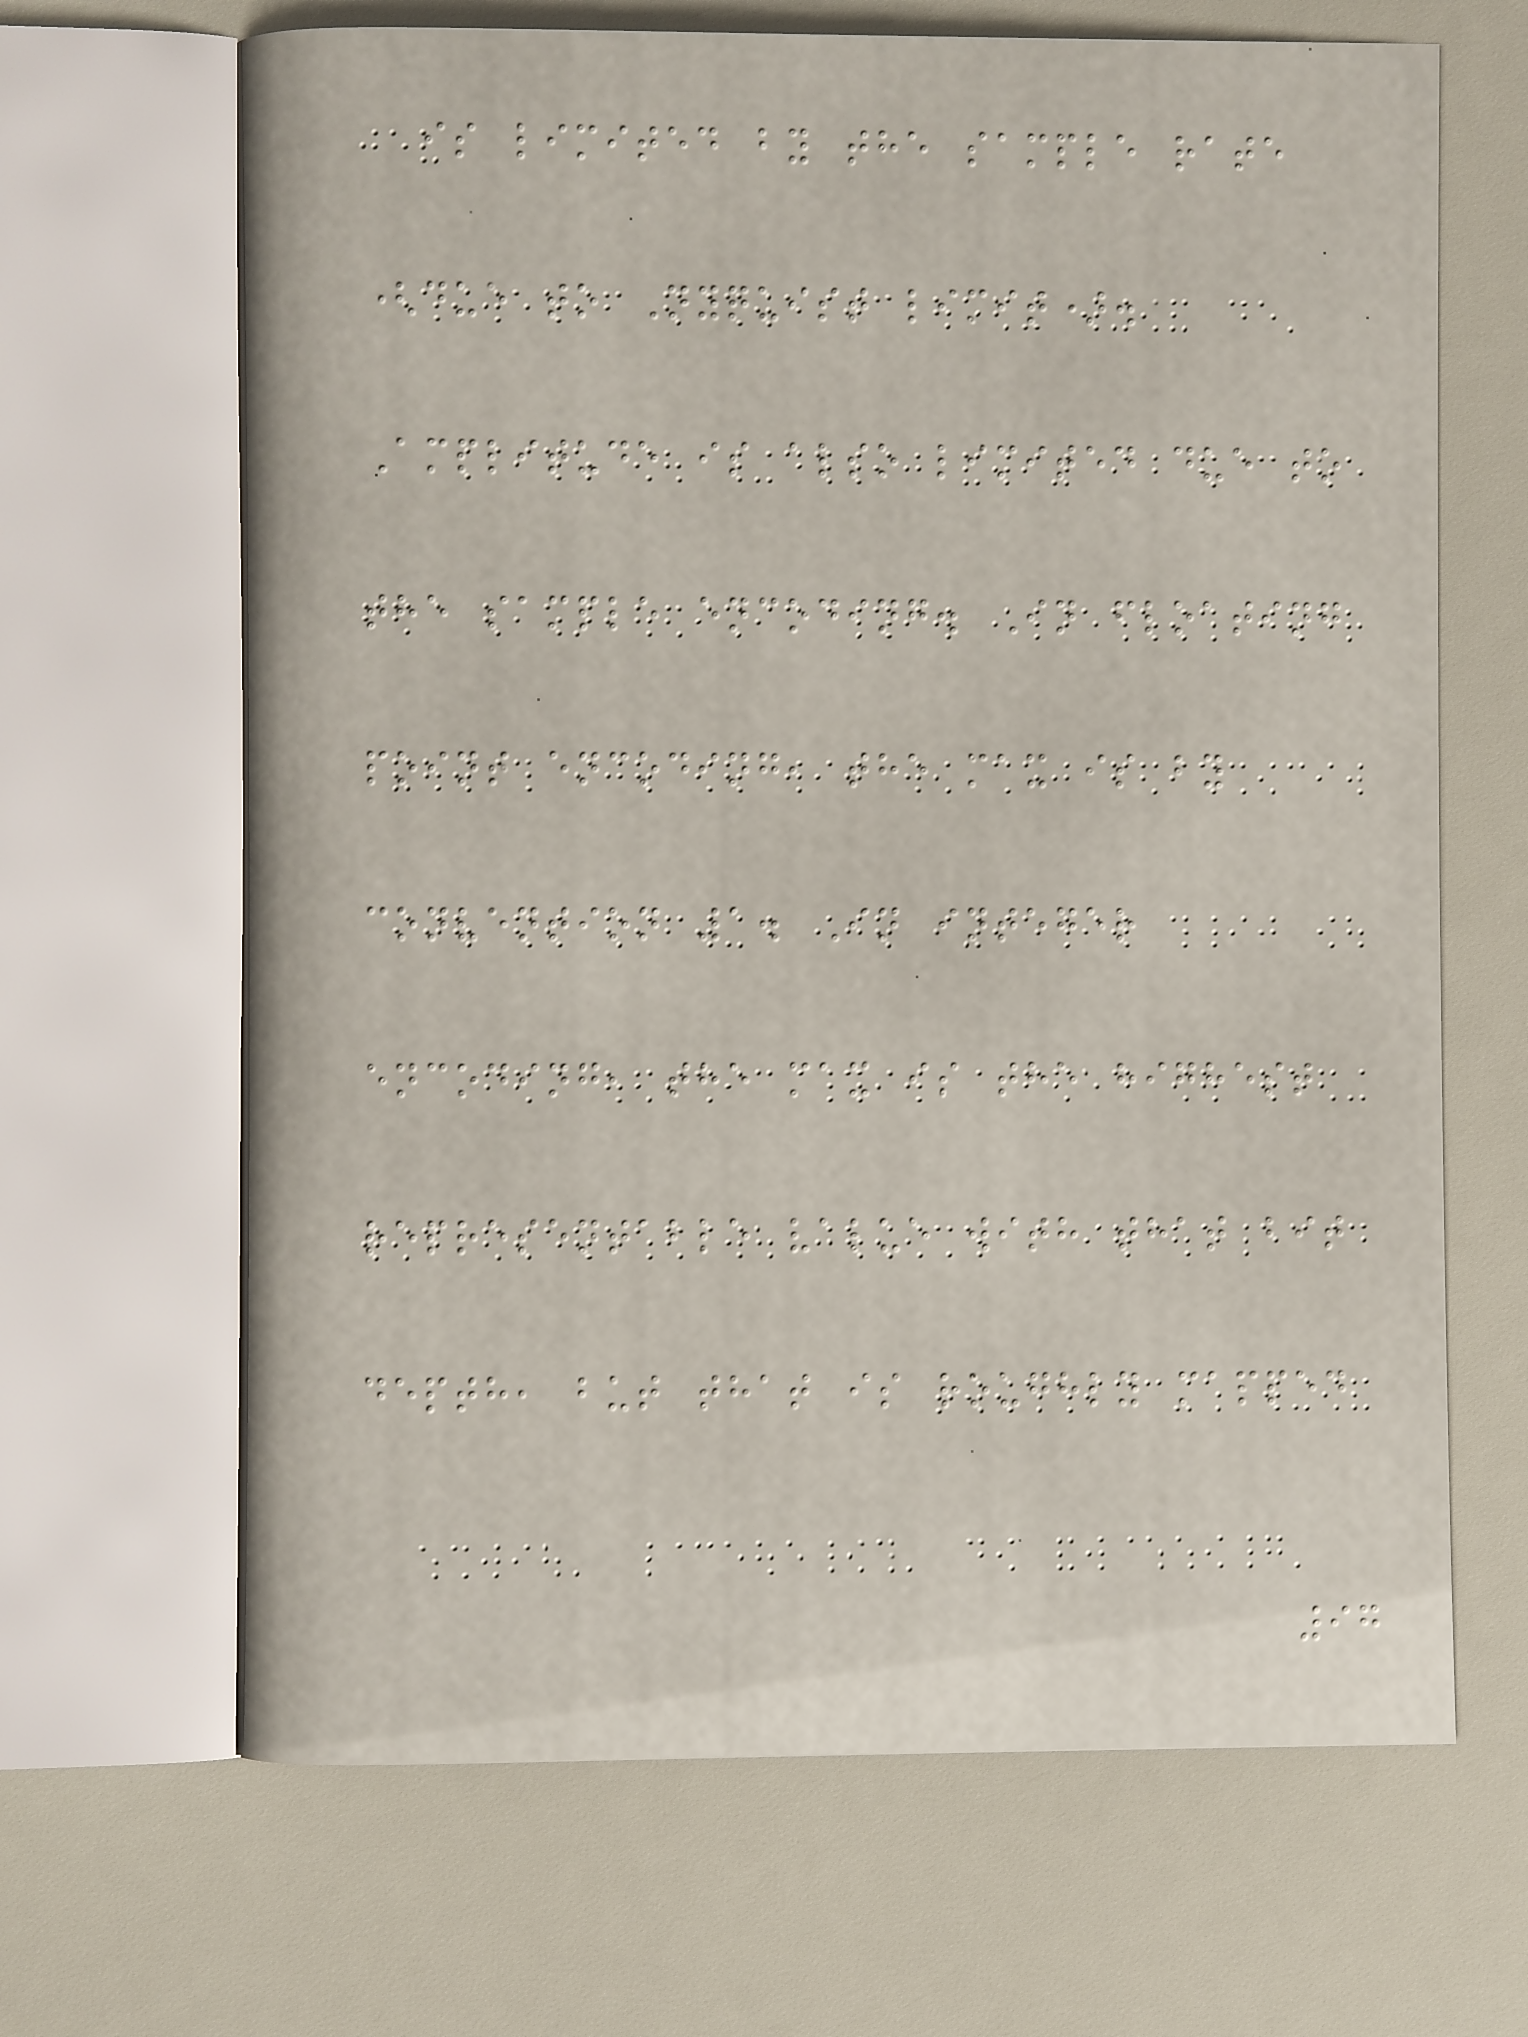is limited by the sample rate
(due to Nyquist limit).
Amplitude is also limited due to
the sample encoding. In floating
point encoding, the max is by
convention 1. In integer
encoding, the max is the highest
representable value with that bit
depth, but that is roughly mapped
97
